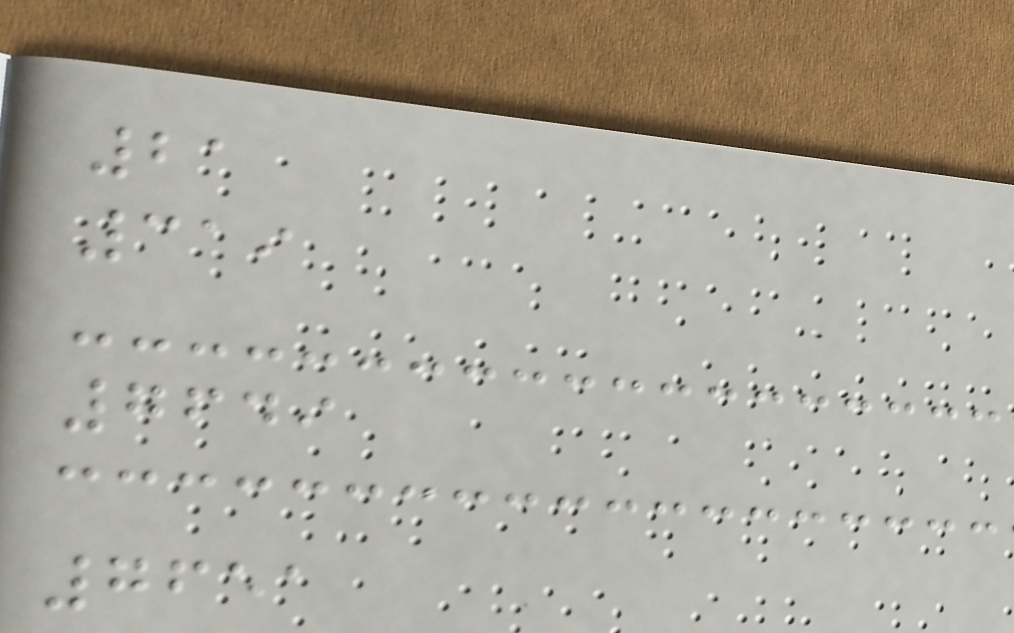21
319
7649
7651
